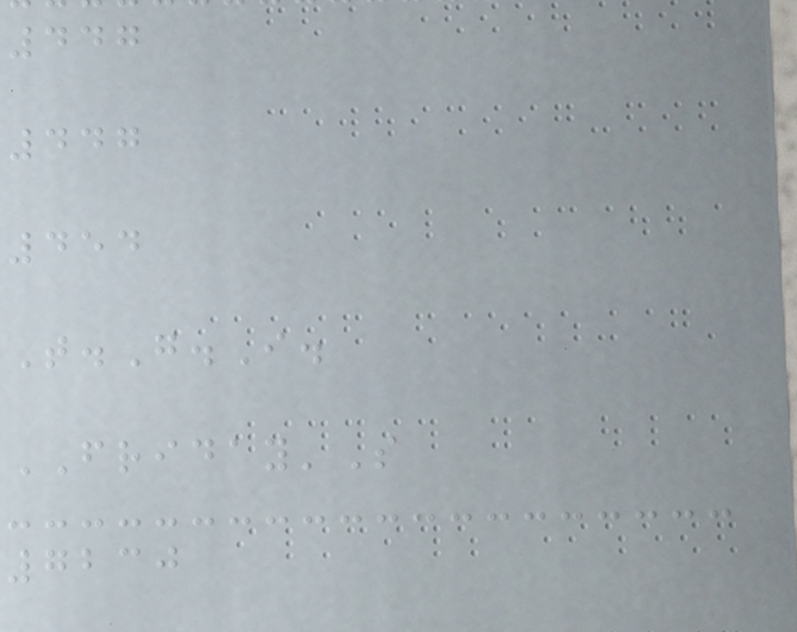447
447
454
T.G.I.
FRIDAY'S
7230
